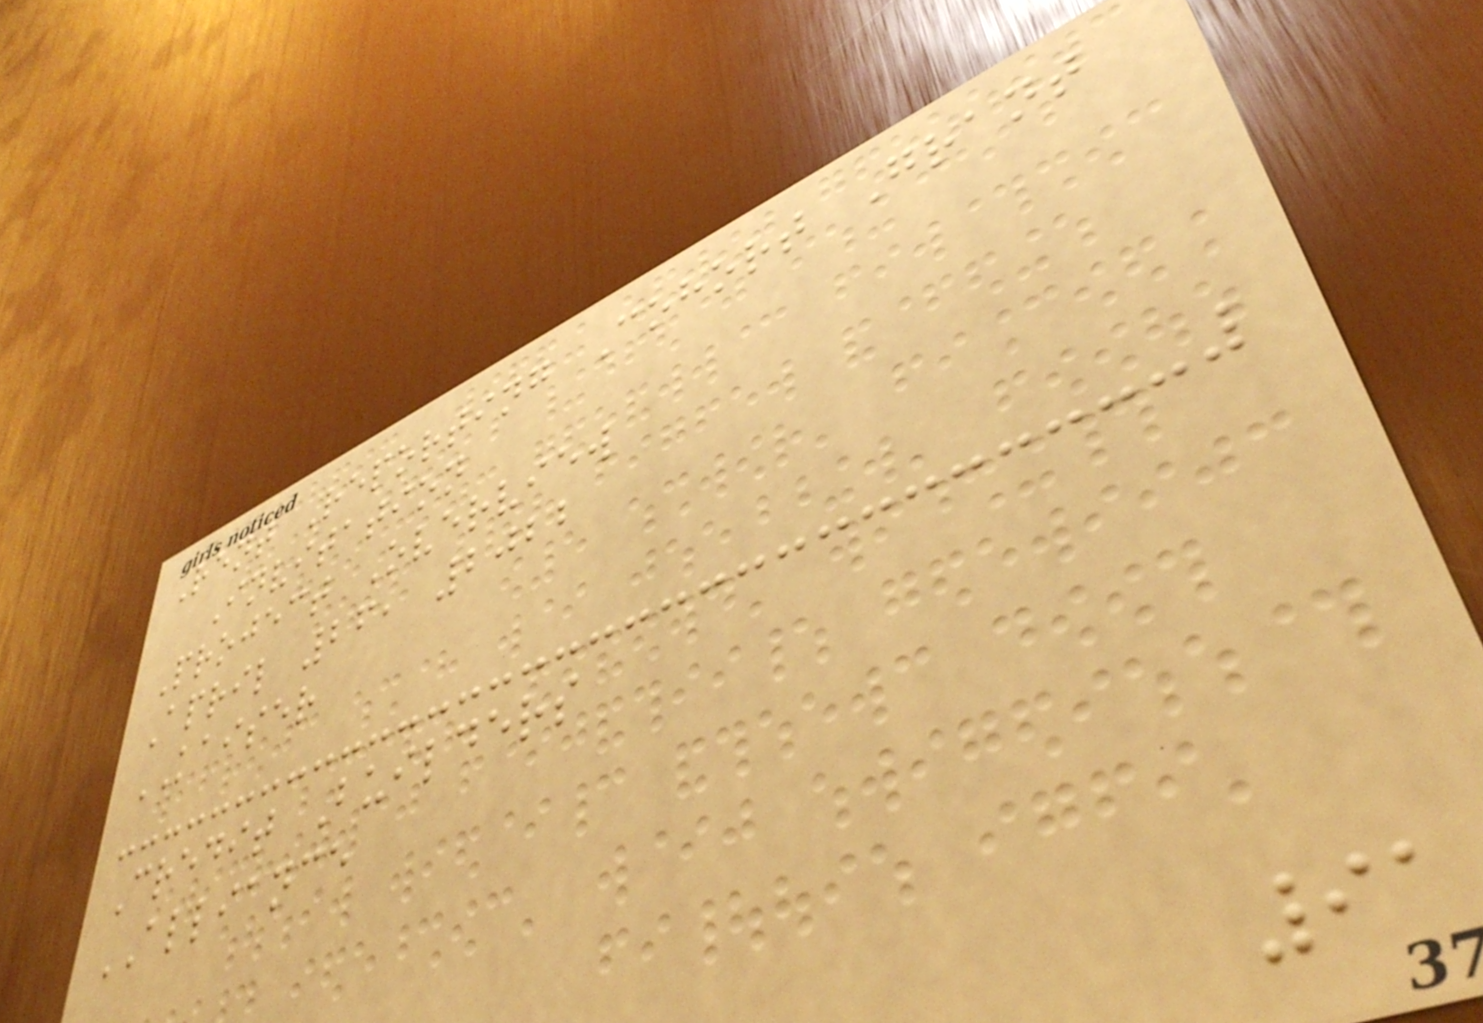Rent Reporting Cohort Grant
Invitation
Project Overview
April 26, 2022
KAISER
Credit Builders
ALLIANCE
91
